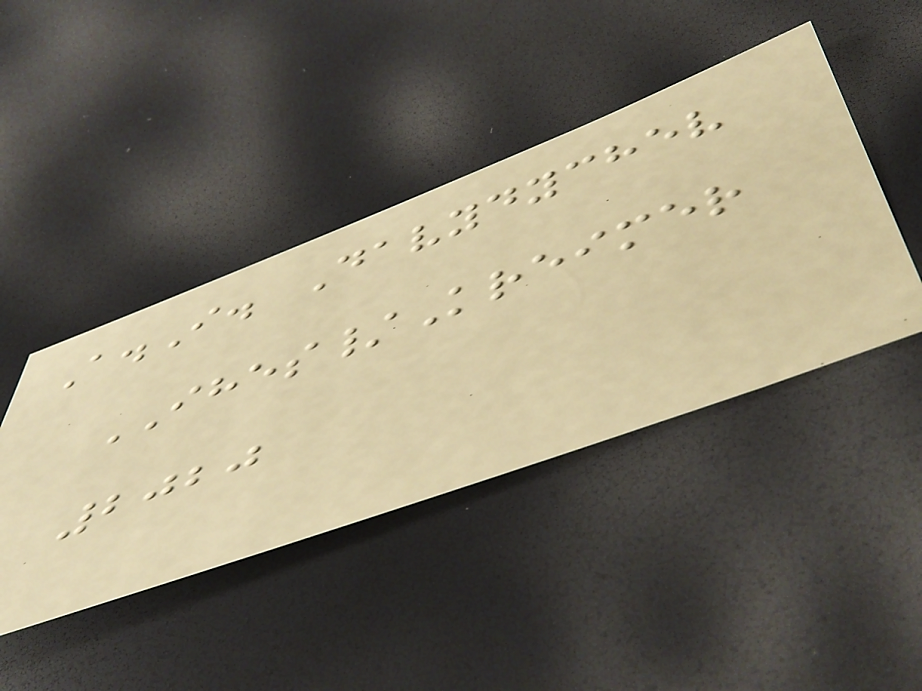A.I. Davydychev
IHES/Kreimer
2020
